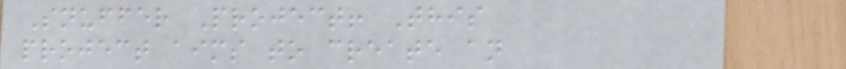Snuffer Project! This
project aims to create an
